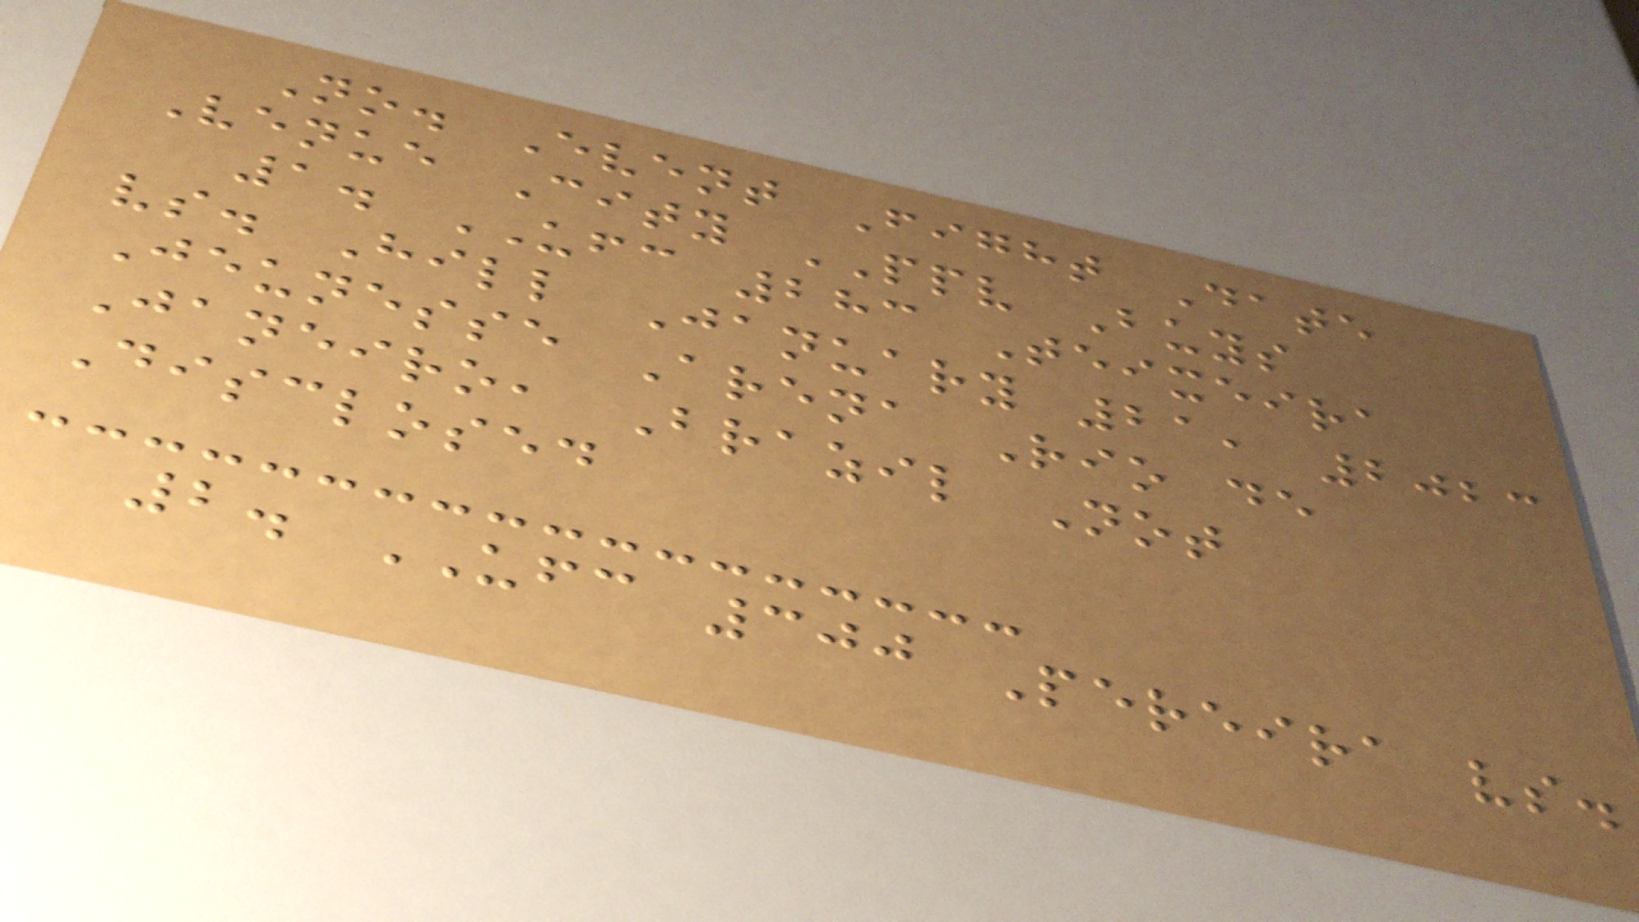No. Event Fight Date
Venue City PPV Buys
1. UFC 283 Teixeira
vs. Hill January 21, 2023
Jeunesse Arena Rio de
Janeiro, Brazil Not
Disclosed
2. UFC 300 Pereira vs.
